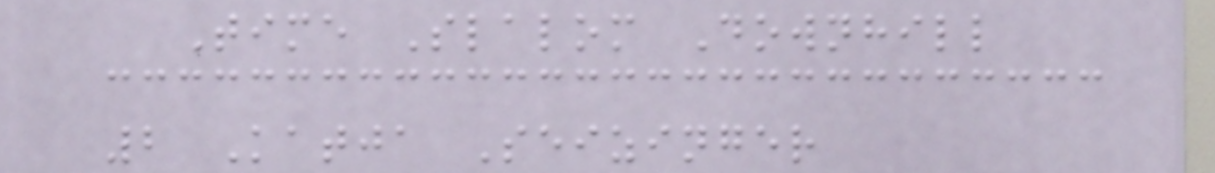Time Slalom Downhill
2 Katja Seizinger
